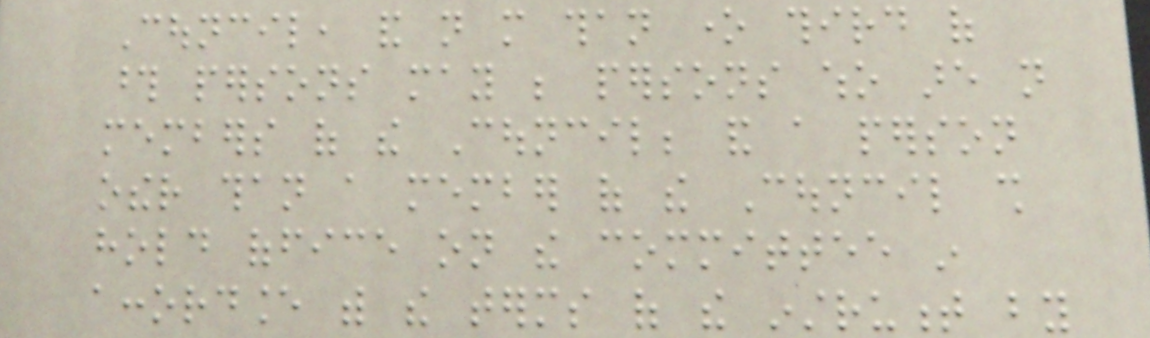Council, and not more than one third of
those persons may be persons who are not
members of the Council; and a person
other than a member of the Council shall
hold office on the committee in
accordance with the terms of the instrument by
